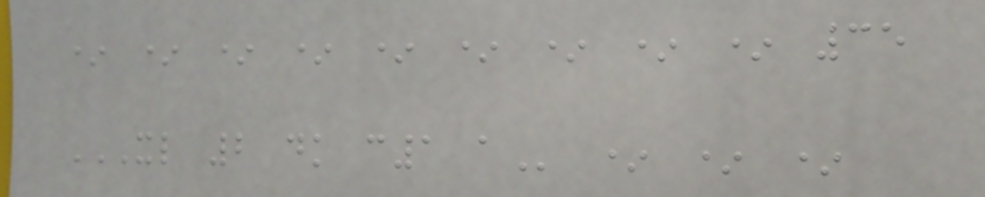* * * * * * * * * 35
XL 2 DK C1 A * * *
